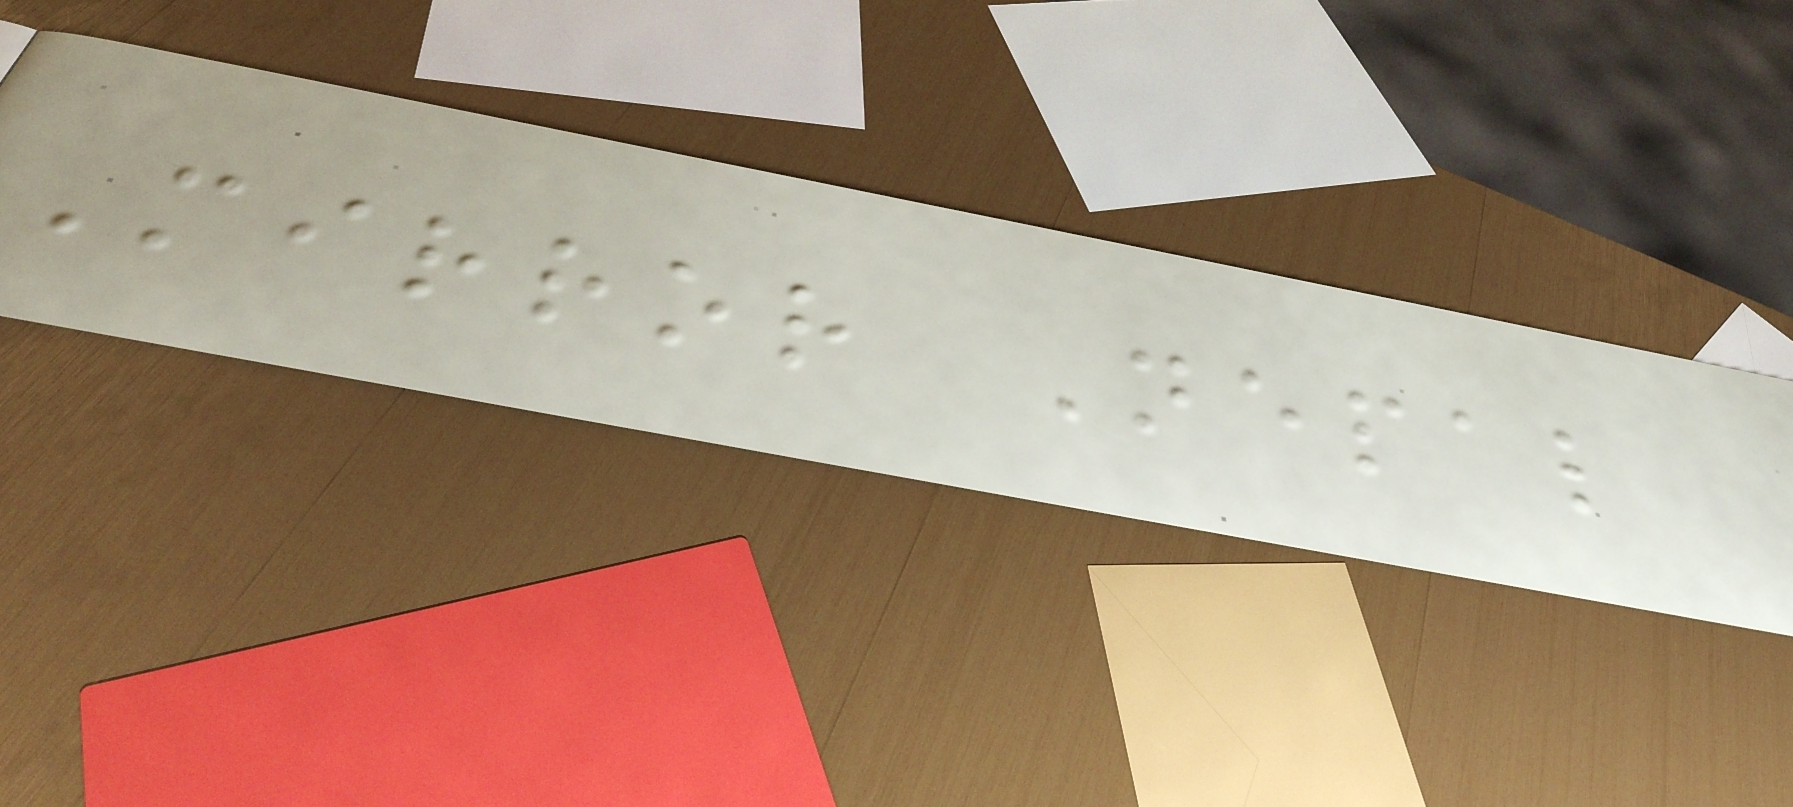Mirror Nepal
